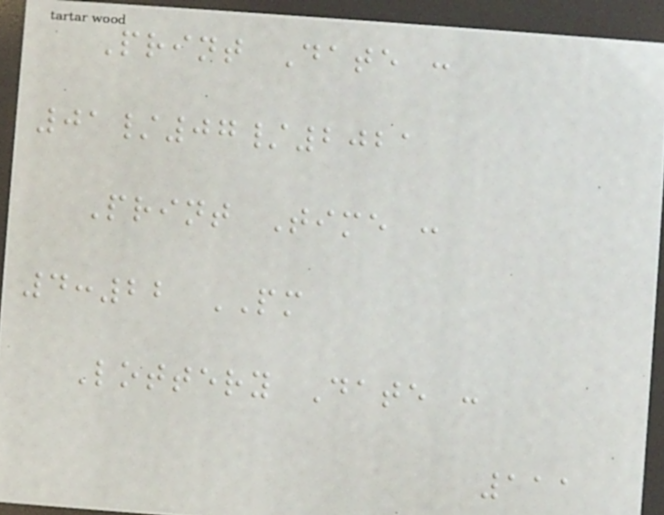Print Date :
01/07/2021
Print Time :
4:22 PM
Lottery Date :
111
